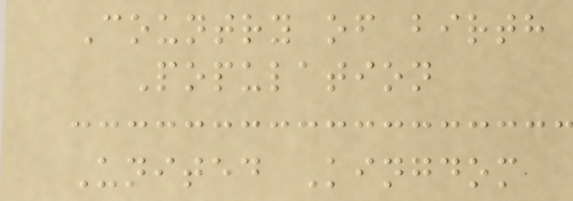Country of birth
Population
United Kingdom
